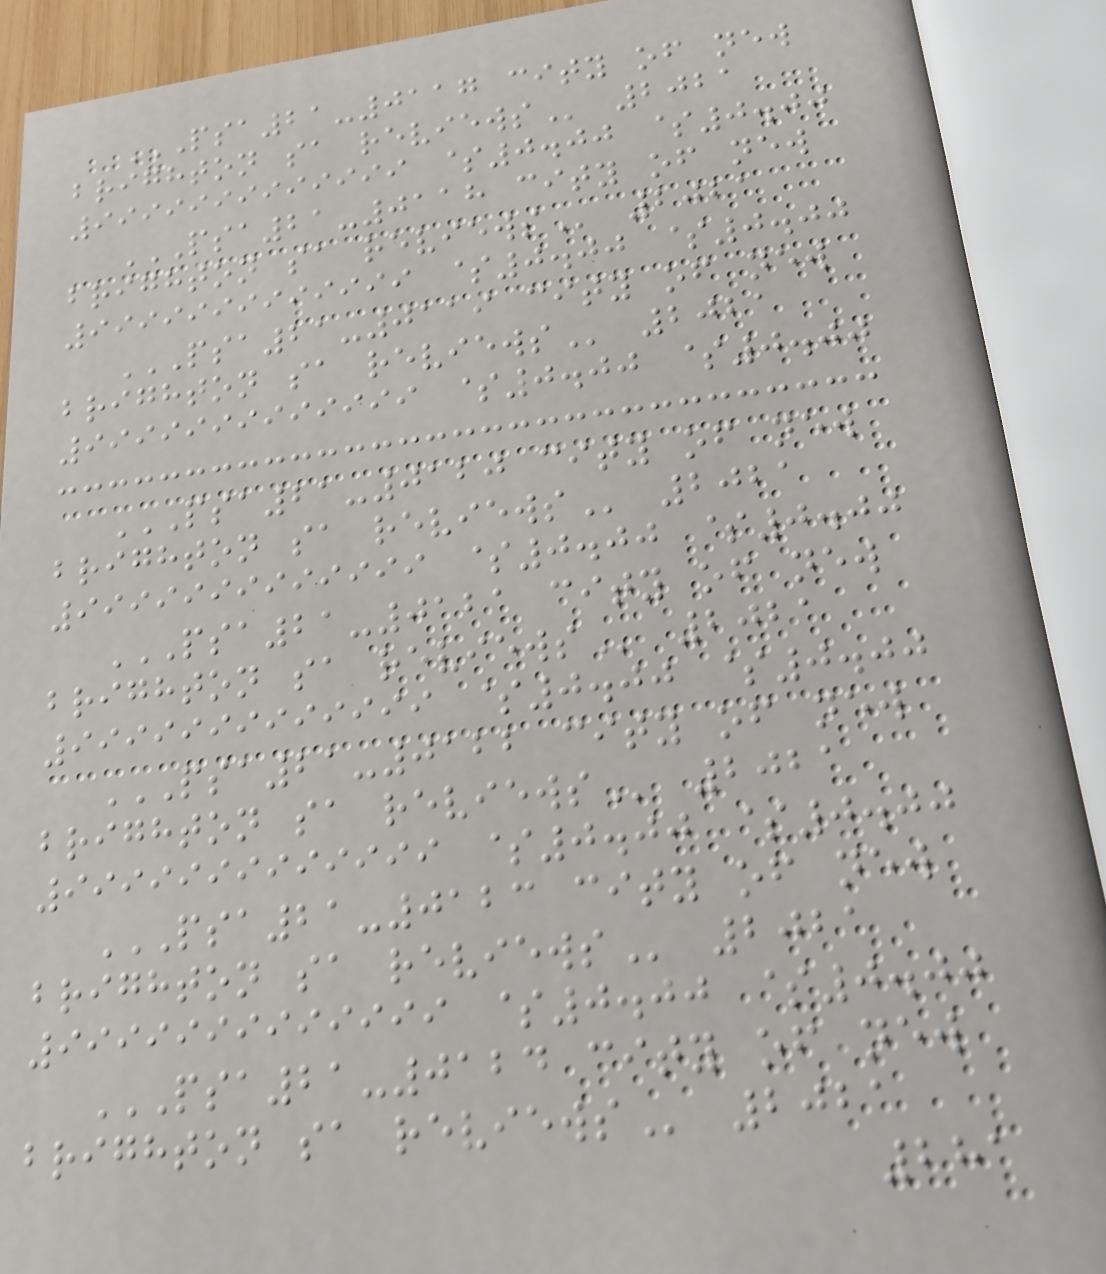PSA21-0117 CITY OF NEW
BRIGHTON SA REVIEWS 2021
9999999999999 $0.00 $0.00
PSA21-0118 CITY OF NEW
BRIGHTON SA REVIEWS 2021
9999999999999 $0.00 $0.00
PSA21-0119 CITY OF NEW
BRIGHTON SA REVIEWS 2021
9999999999999 $0.00 $0.00
PSA21-0120 CITY OF NEW
BRIGHTON SA REVIEWS 2021
9999999999999 $0.00 $0.00
PSA21-0121 CITY OF NEW
BRIGHTON SA REVIEWS 2021
9999999999999 $0.00 $0.00
PSA21-0122 CITY OF NEW
BRIGHTON SA REVIEWS 2021
9999999999999 $0.00 $0.00
PSA21-0123 CITY OF NEW
BRIGHTON SA REVIEWS 2021
9999999999999 $0.00 $0.00
PSA21-0124 CITY OF NEW
BRIGHTON SA REVIEWS 2021
281
